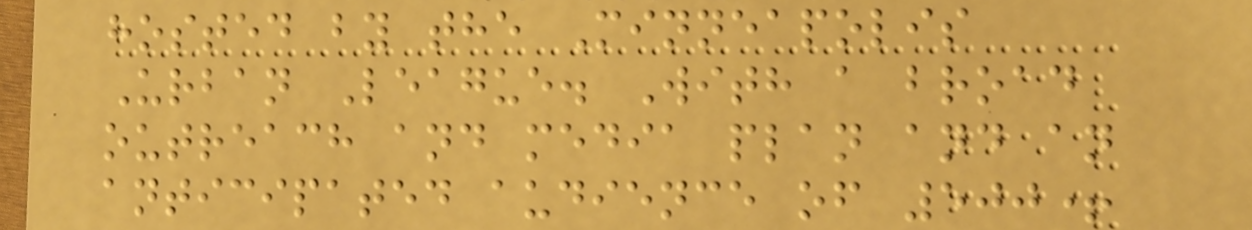hosted by the Minneapolis
Urban League. With a broad
outreach and media plan and an
anticipated audience of 500+
